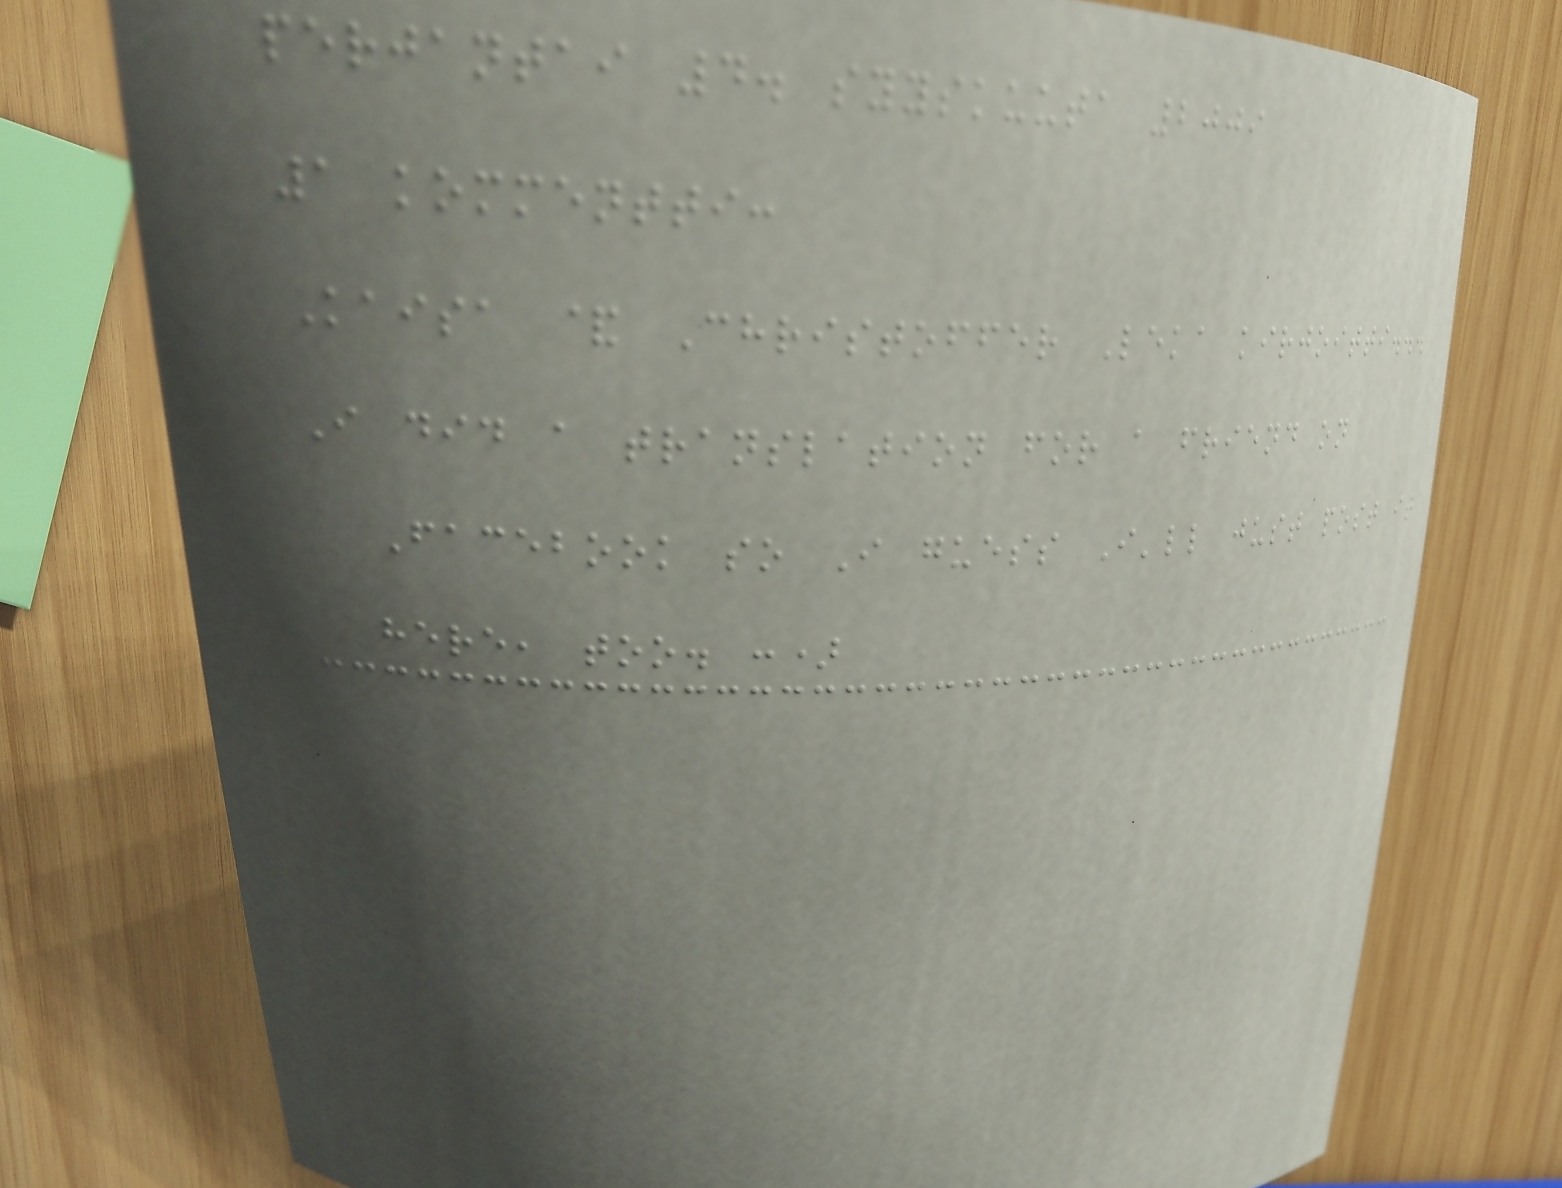perjantai 4. syyskuuta 2009
1 kommentti:
Kaisa & Christoffer Leka kirjoitti...
I did a translation for a friend on
Facebook so I guess I'll just post it
here, too. :)
